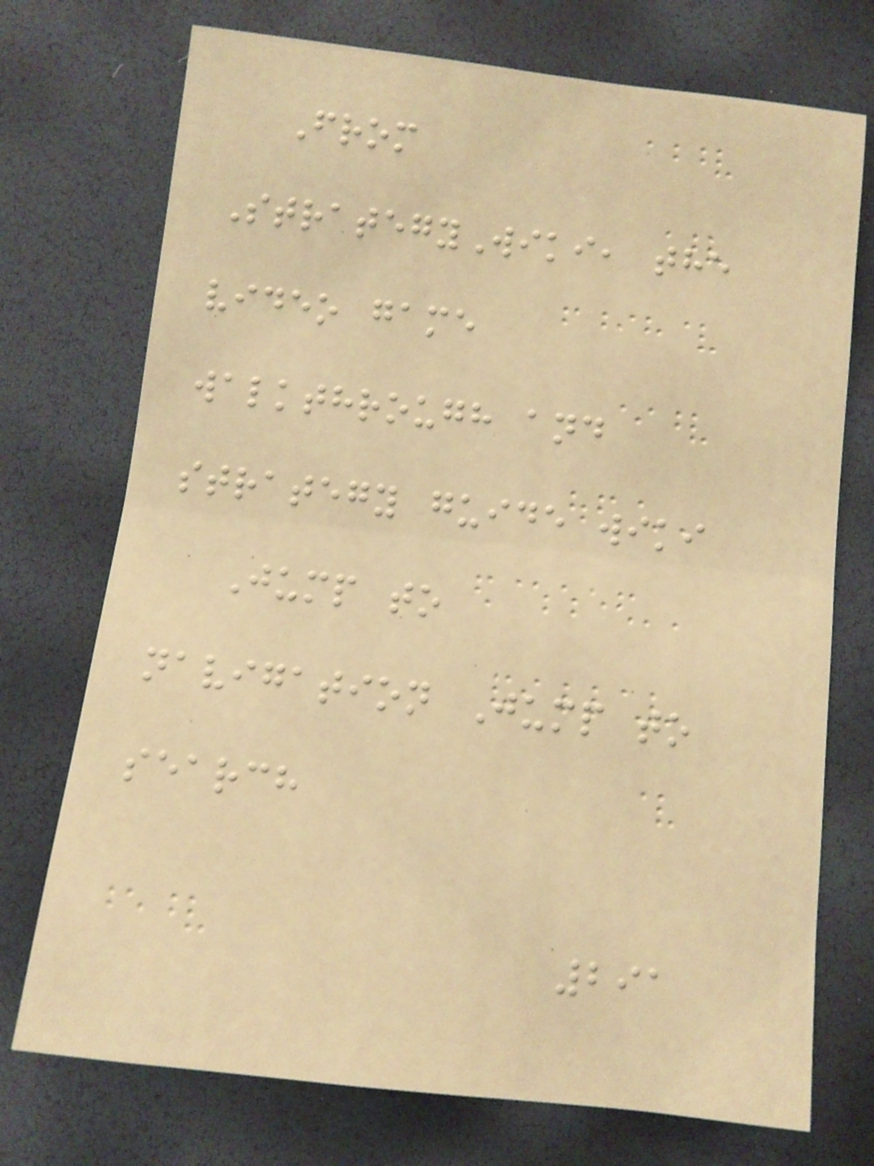From
StrategyWiki, the
video game
walkthrough and
strategy guide wiki
Jump to
navigation Jump to
search
291
